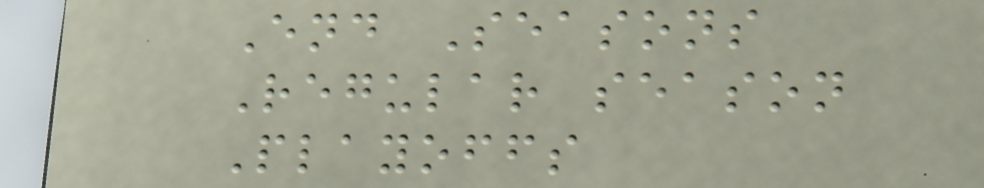End Seasons
Regular season
Playoffs
